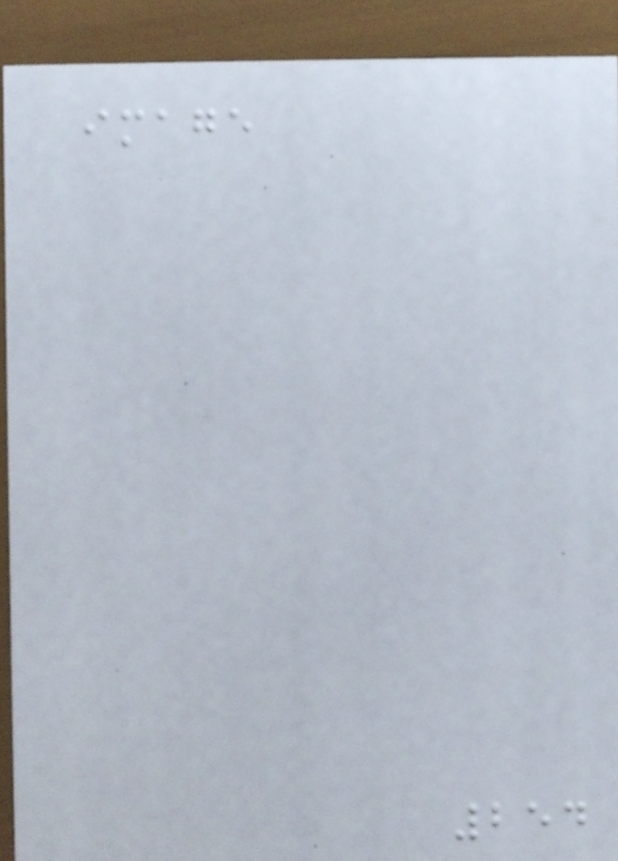image
254
